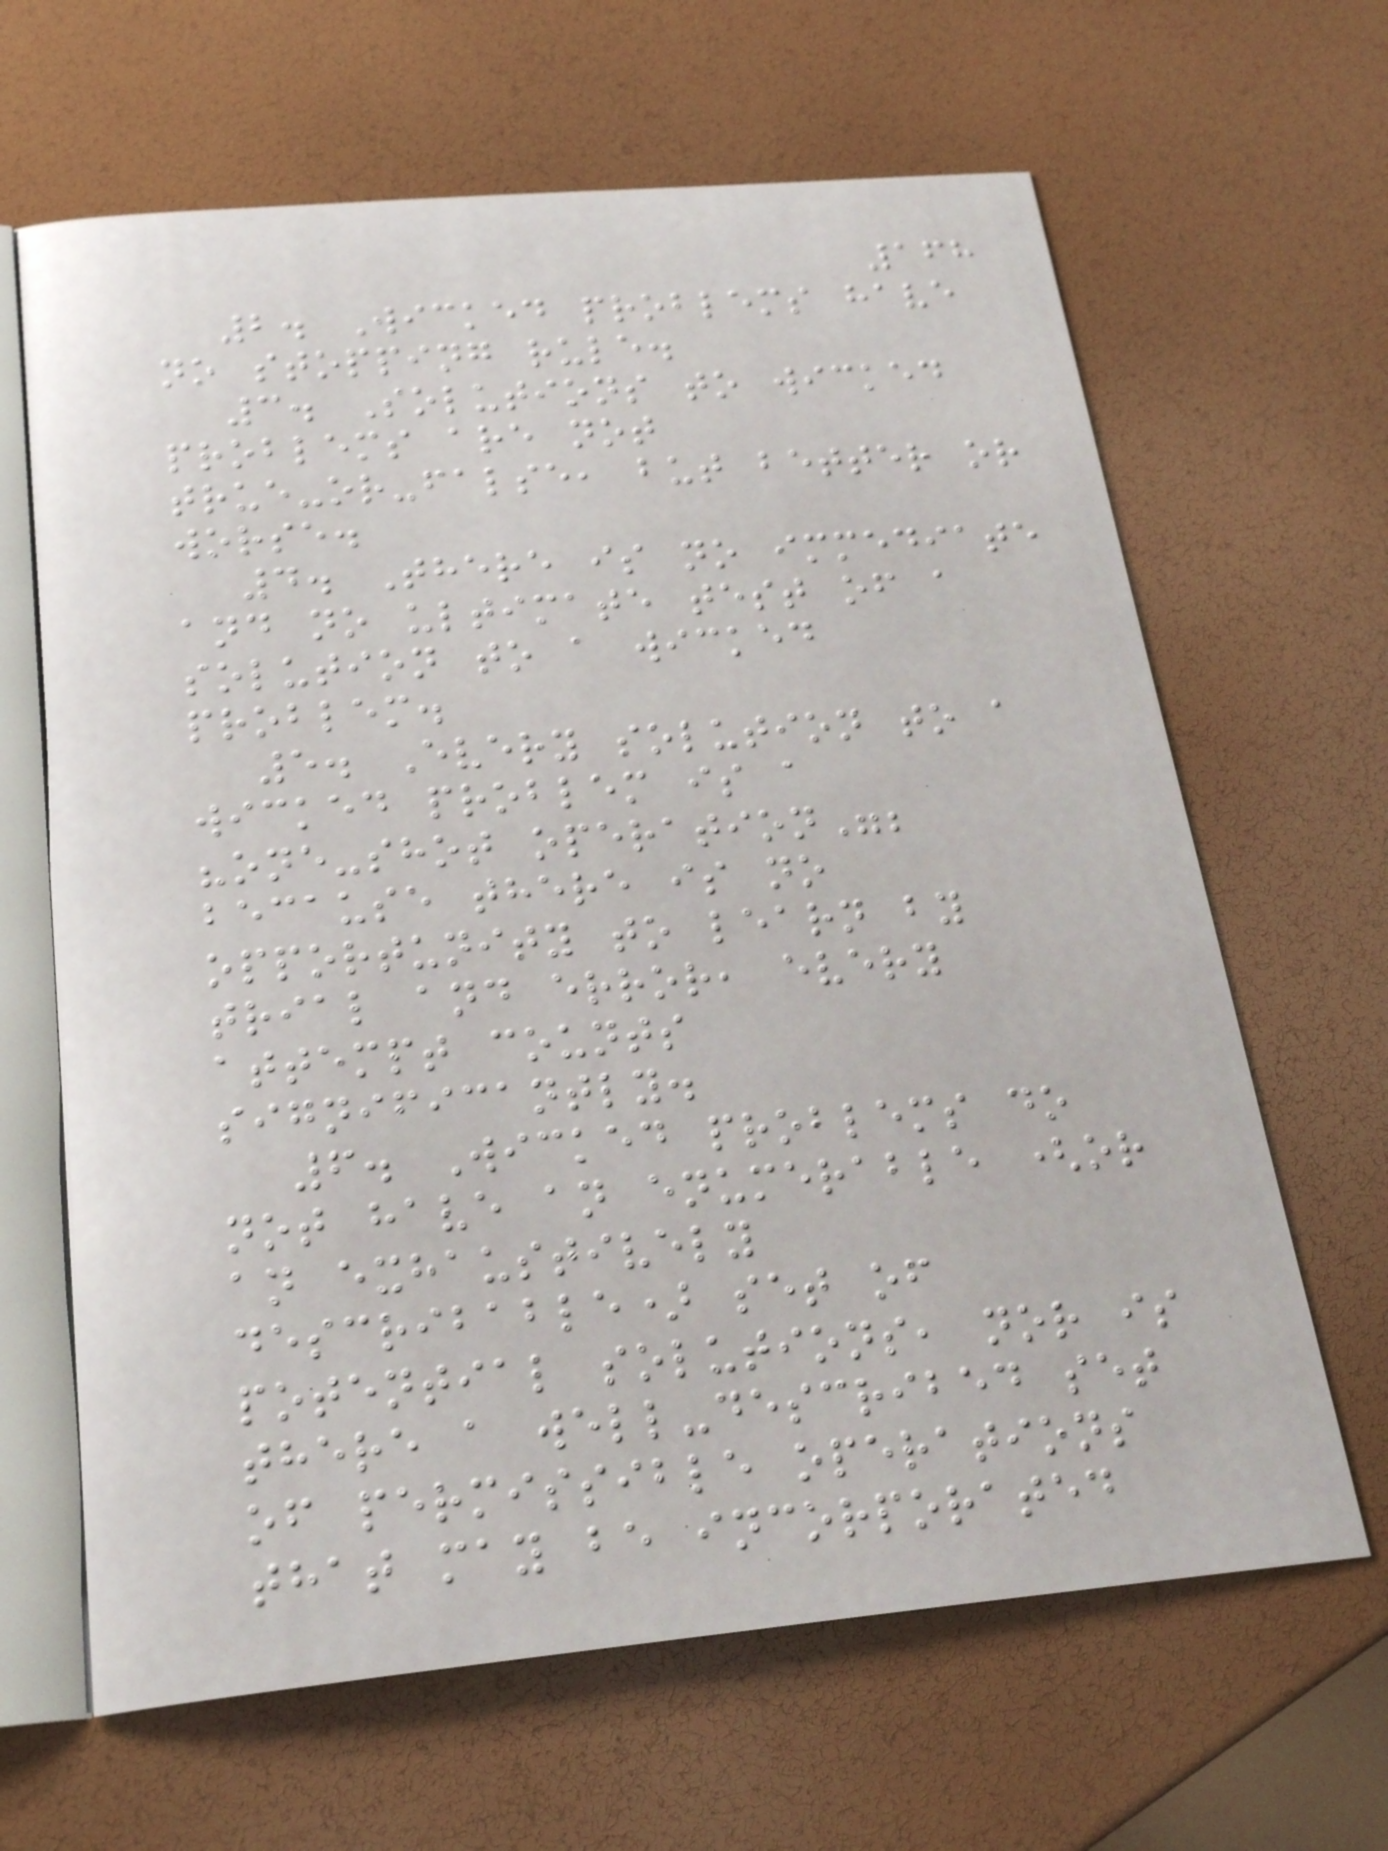168
2. Wicked problems have
no stopping rule.
3. Solutions to wicked
problems are not
true-or-false, but better or
worse.
4. There is no immediate
and no ultimate test of a
solution to a wicked
problem.
5. Every solution to a
wicked problem is a
"one-shot operation";
because there is no
opportunity to learn by
trial and error, every
attempt counts
significantly.
6. Wicked problems do
not have an enumerable (or
an exhaustively
describable) set of
potential solutions, nor is
there a well-described set
of permissible operations
that may be incorporated
